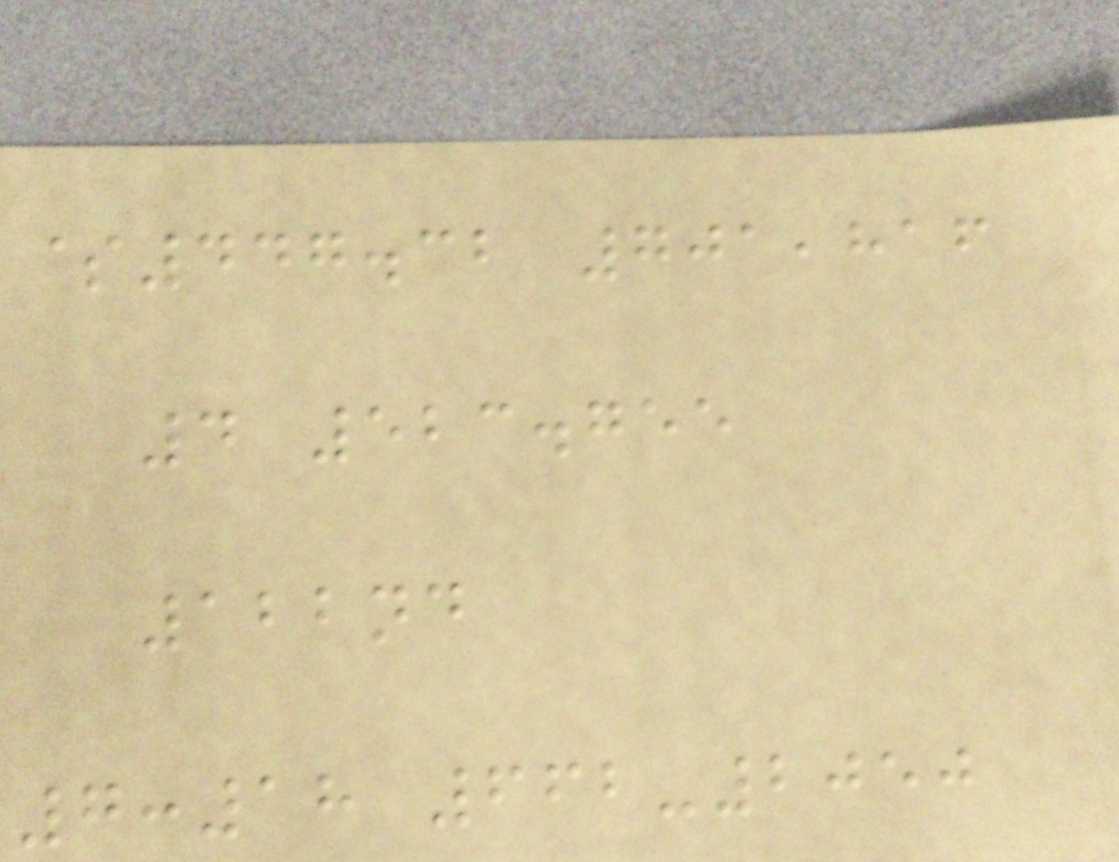$447.32 701,816
4 523.755
122nd
7:18 662-2050
